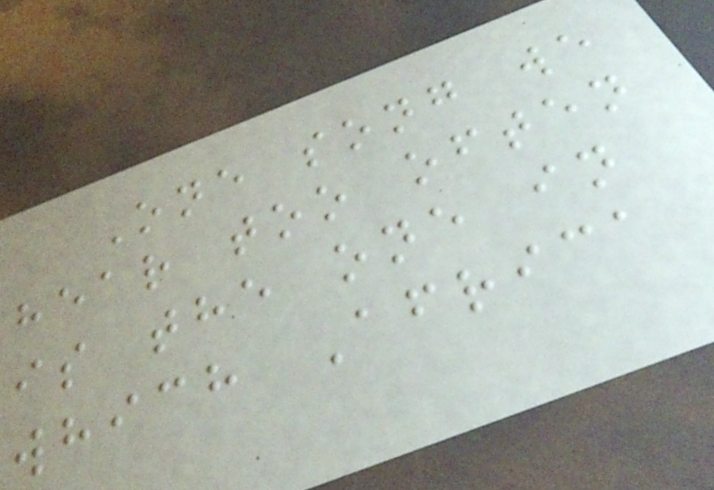One song we
hear too often
is the one in
which Africa
